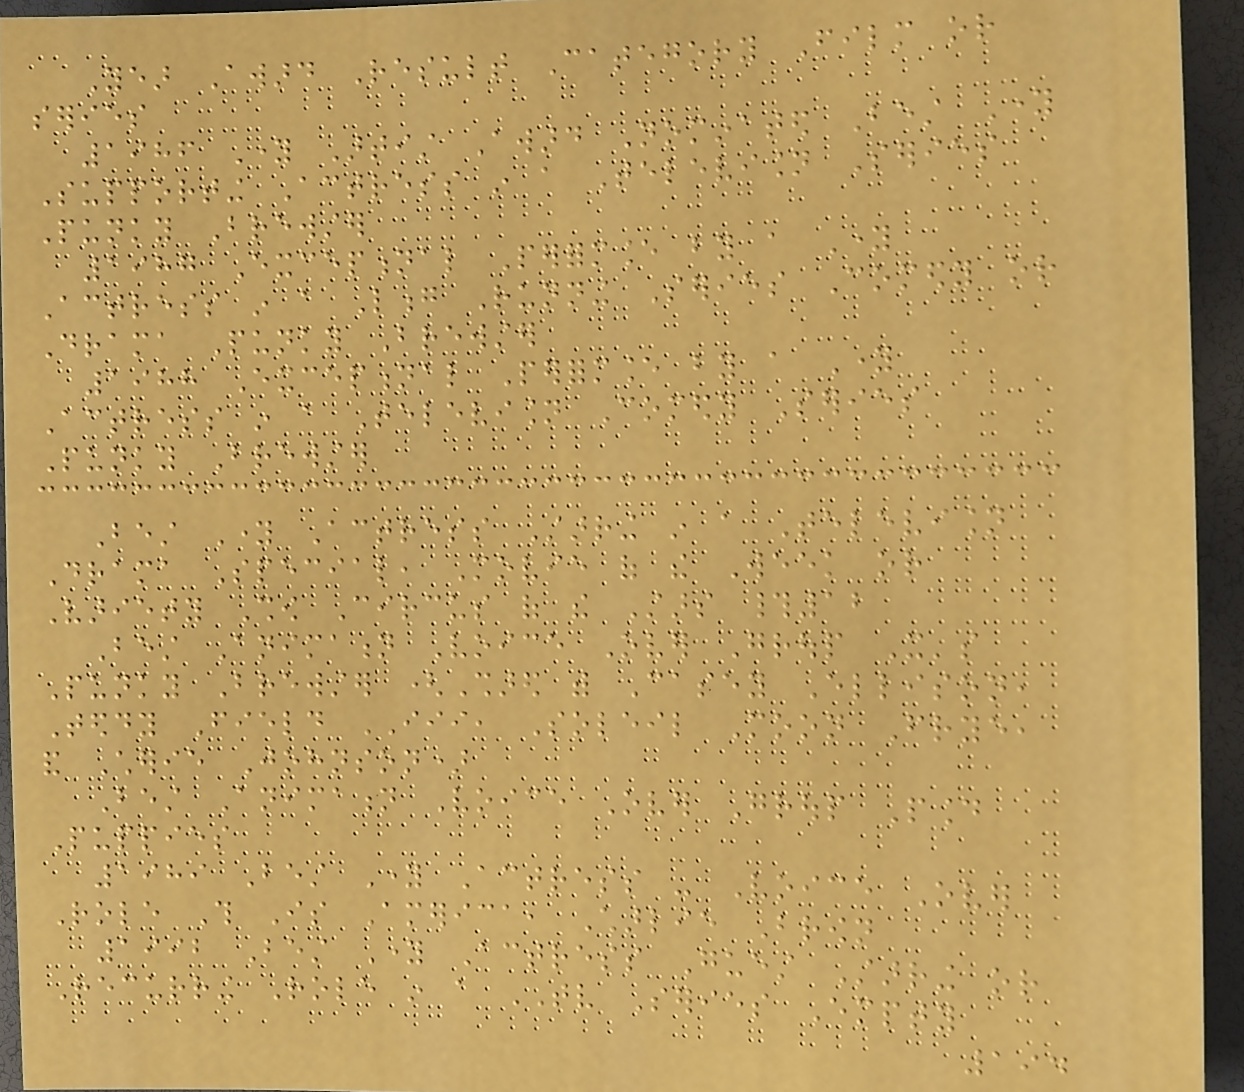Year Award Result Category Film or
series
1986 Young Artist Award Nominated Best Young
Supporting Actress in a Television Series
Punky Brewster
1987 Exceptional Performance by a Young
Actress in a Long Running Series Comedy or
Drama Punky Brewster
1988 Exceptional Performance by a Young
Actress in a Television Comedy Series
Punky Brewster
Best Young Actress Starring in a Television
Drama Special, Movie of the Week or
Variety Show Circus of the Stars #12
Best Animation Voice Over Group It's
Punky Brewster (Shared with Casey Ellison,
Teddy Field III, Soleil Moon Frye,
and Cherie Johnson)
Best Animation Voice Over Group Pound
Puppies
1989 Best Young Actress - Voice Over
Role This Is America, Charlie Brown
1992 Best Young Actress Guest Starring or
Recurring Role in a TV Series Empty
194
